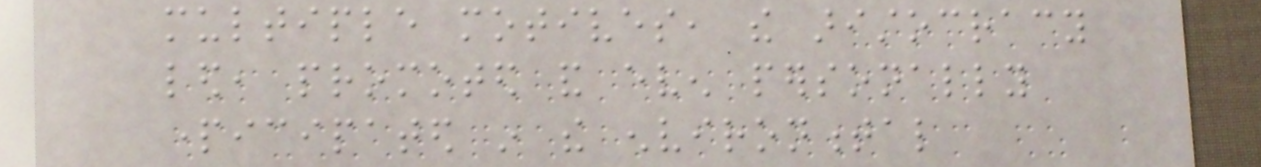multiple motives, the aristocracy
led, promoted and even personally
participated in the environmental
